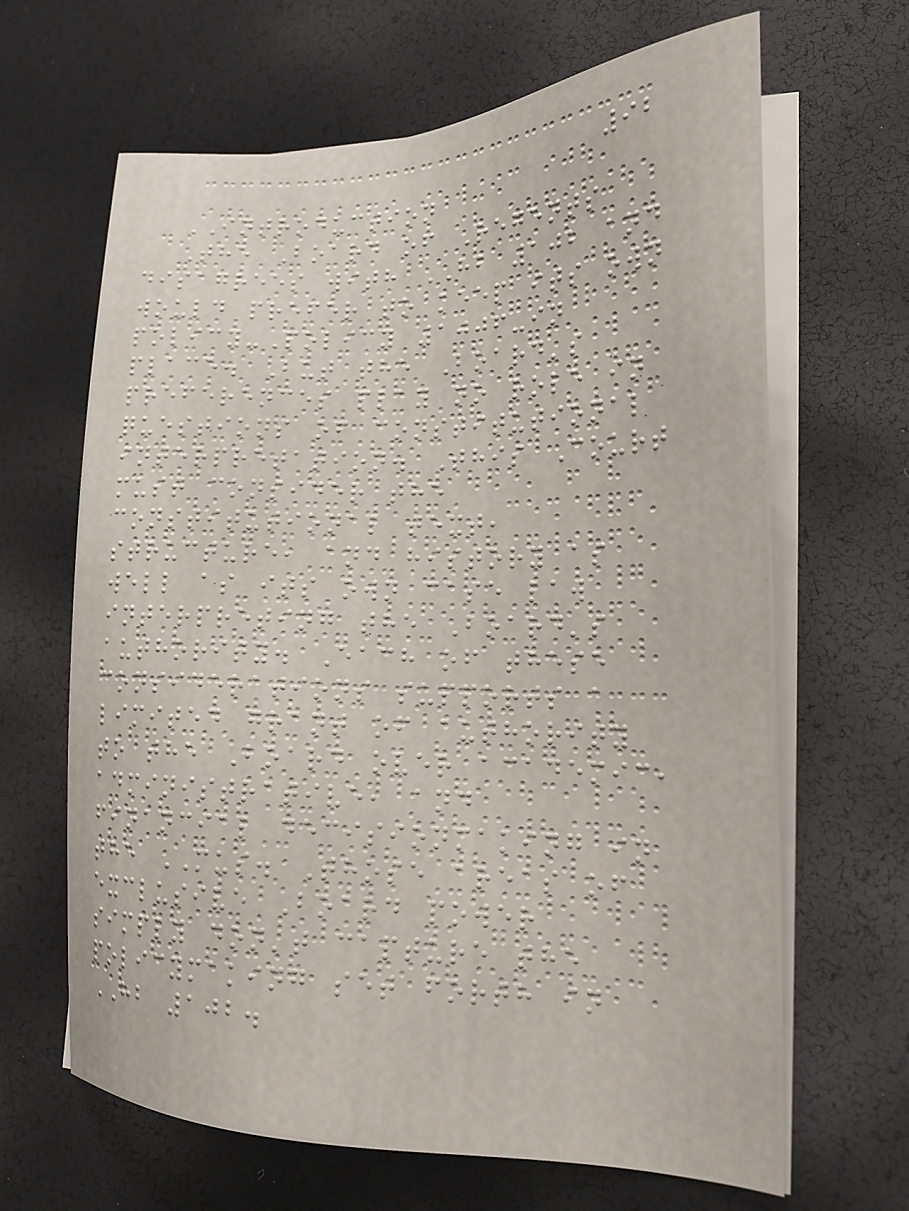92
INTRODUCTION
The Board of Regents
disagrees with HB 102 and
would prefer to keep its own
policy-Policy 1006-in
place. But the Board's
preferences play no role in
questions of constitutional
interpretation. This Court
must consider the
constitutional text,
structure, and history as
well as its own case law
interpreting the Board's
authority. Each of these
considerations supports a
limited grant of authority
to the Board over academic,
administrative, and
financial decisionmaking in
the MUS. Those areas of
exclusive Board power
simply don't capture the
policymaking set forth in
HB 102.
